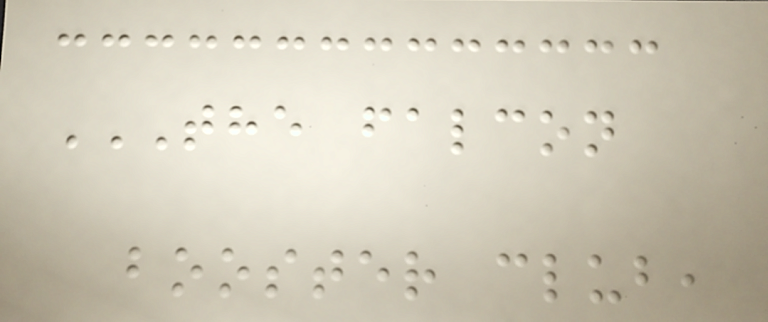THE FALCON
BOOSTER CLUB,
